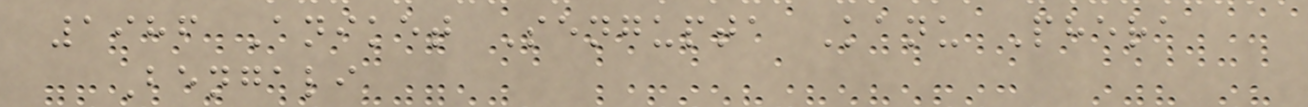1986 Aniket Sengupta Kanu Phera
Bengali
